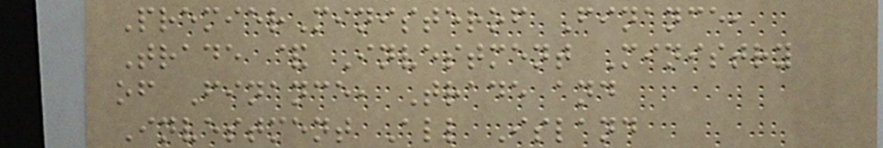PremierMinisterof Finance,
Trade & Investment Ministry
of Finance, Trade and
Investment All Island
